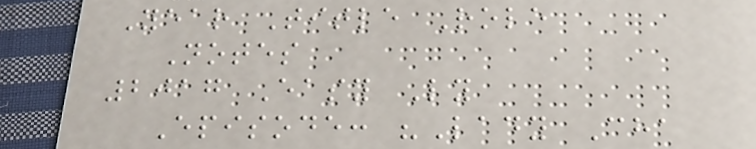Year Title Role
Notes
2017 Easy Ly
Episode: "Lady Cha
